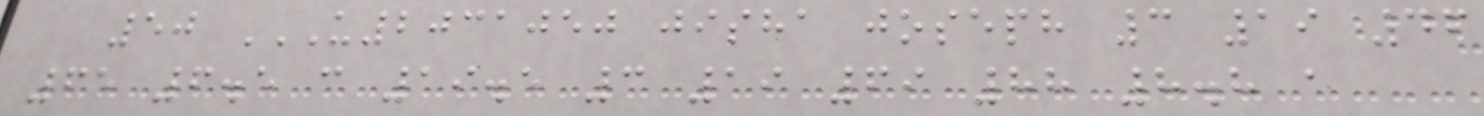50 U2031050 JISHA JOSEPH 3 19 46
65 6.5 C 19.5 3 19 69 88 8.8 A
